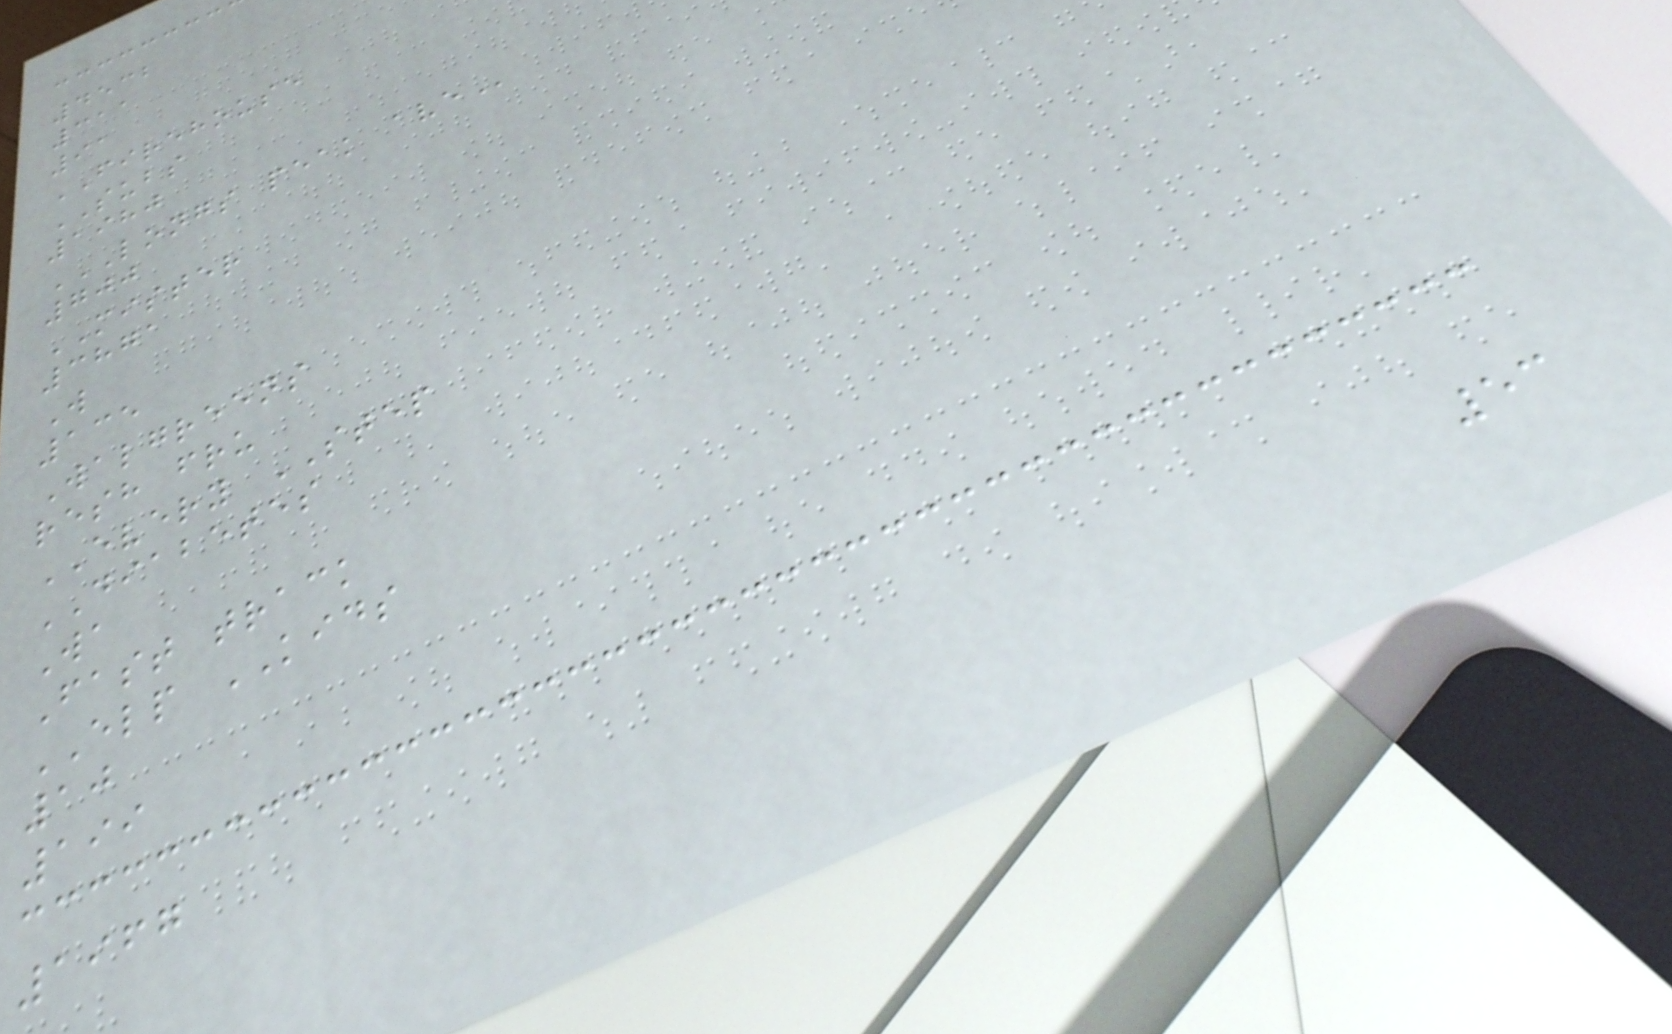4532
311
91
FIREHOUSE
SUBS
1980
LONGS PEAK AVE
700
MISTER
3871
W
135
Walgreens
resh fru
EVERY STEP
DIABETES
Wa
Fast track
ELP KIDS
10
199
1967
53
